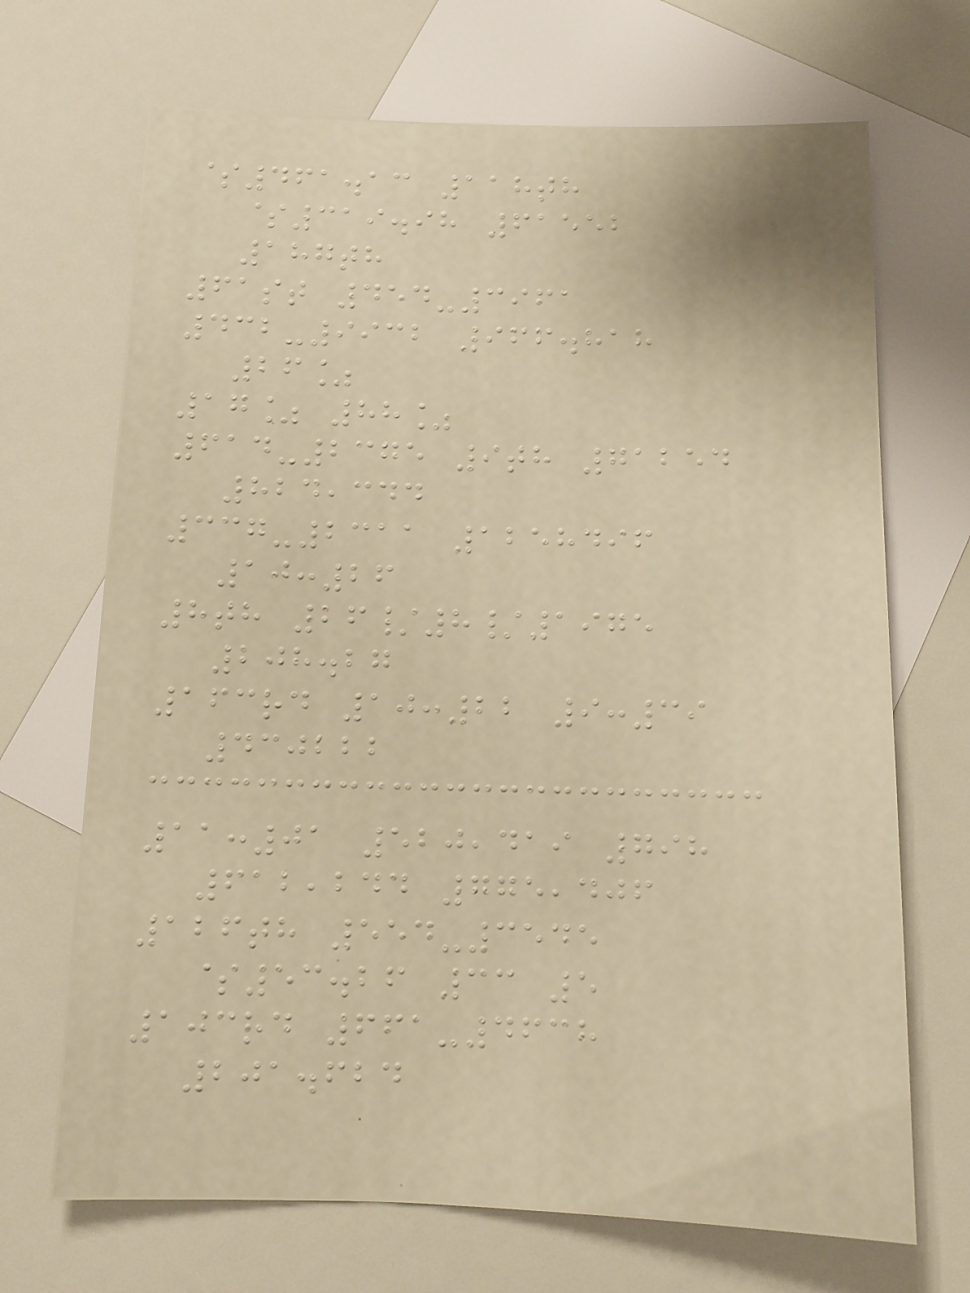$461.13 118th
$319.98 61552
187th
61st 454-3961
432-9932 966.818
26%
17% 88%
614-2375 9th 71254
824,344
337-2311 1258496
10:26
8th 26/8/1975
208.27
163rd 10:22 9:39
430222
11:01 520,419 798
612,244 775,406
126th 554-3545
$53.26 33 5
103rd 661-4638
201.624
